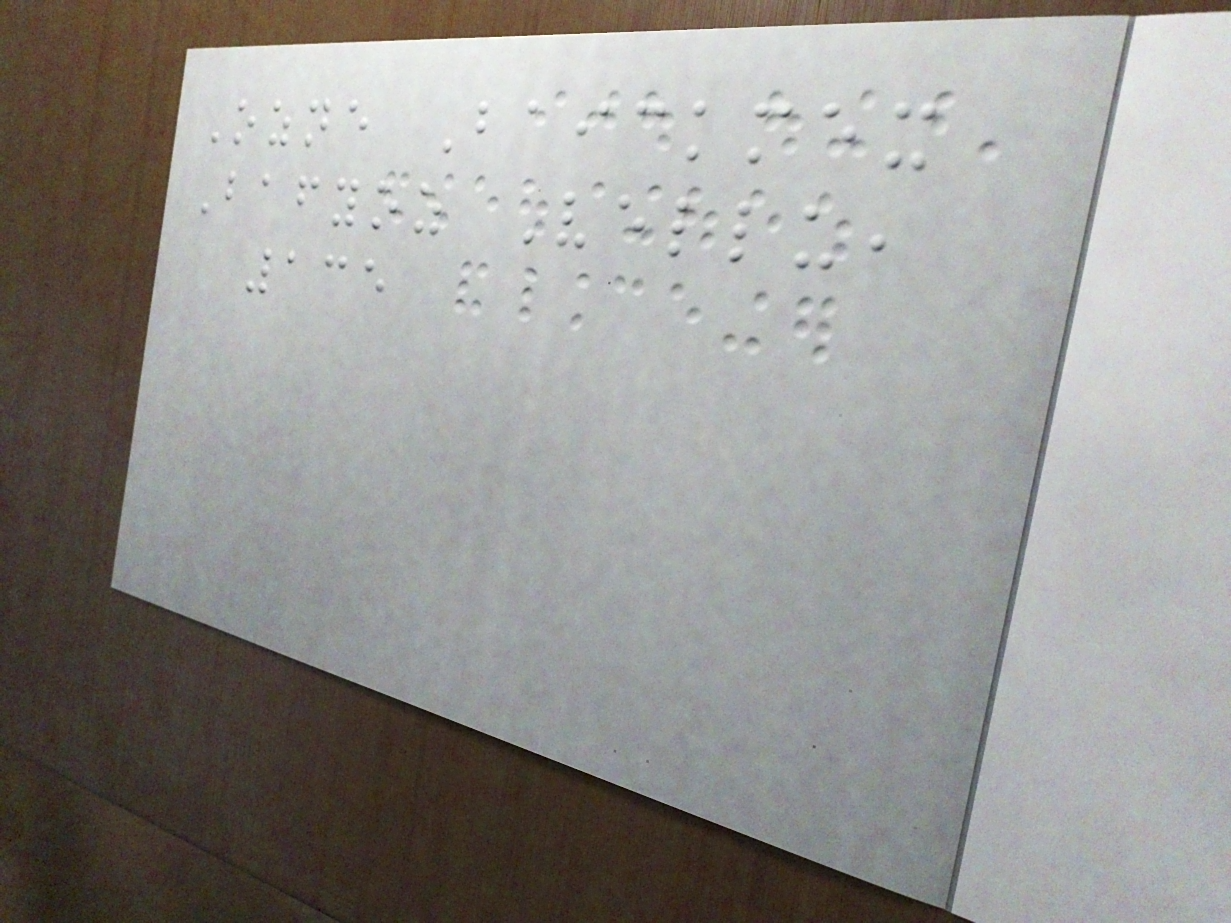Ozne Baickmex
Bafyoz Vellu,
135
